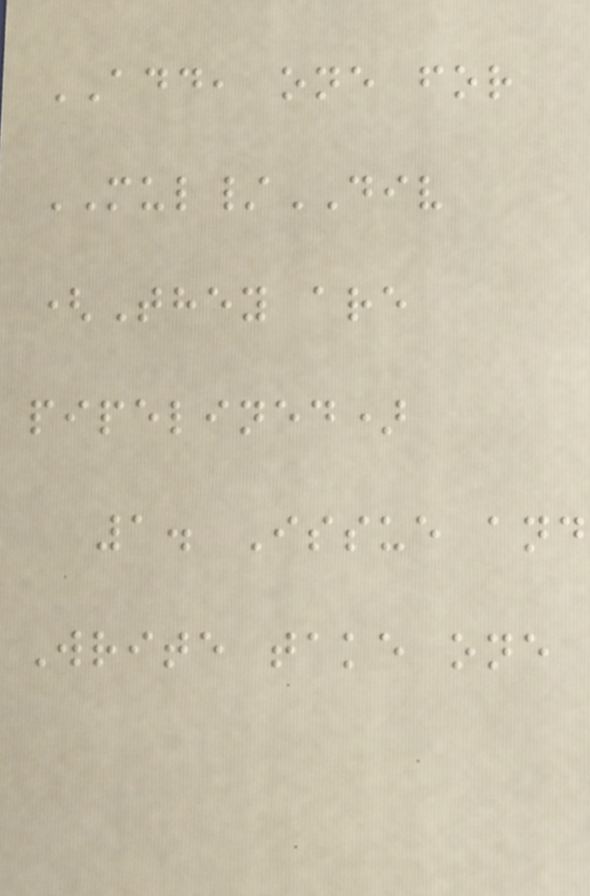ADD, one for
MUL/DIV
(They are
pipelined)
1. Issue and
Write take one
